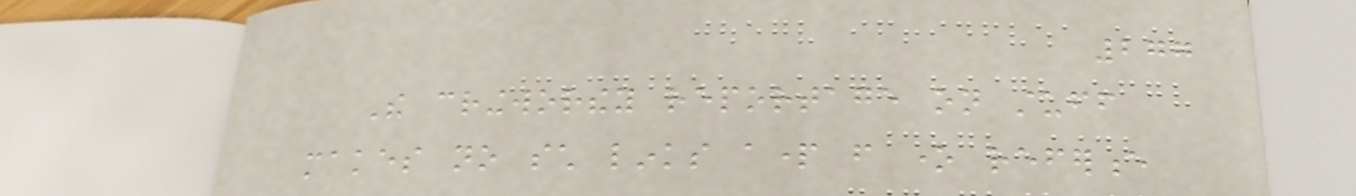277
The cringworthey reportage on stuff
makes no such links apart from one reference
